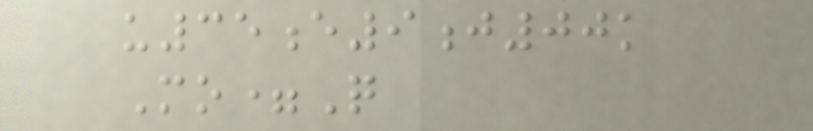u35e9j00k
Mo=Q
